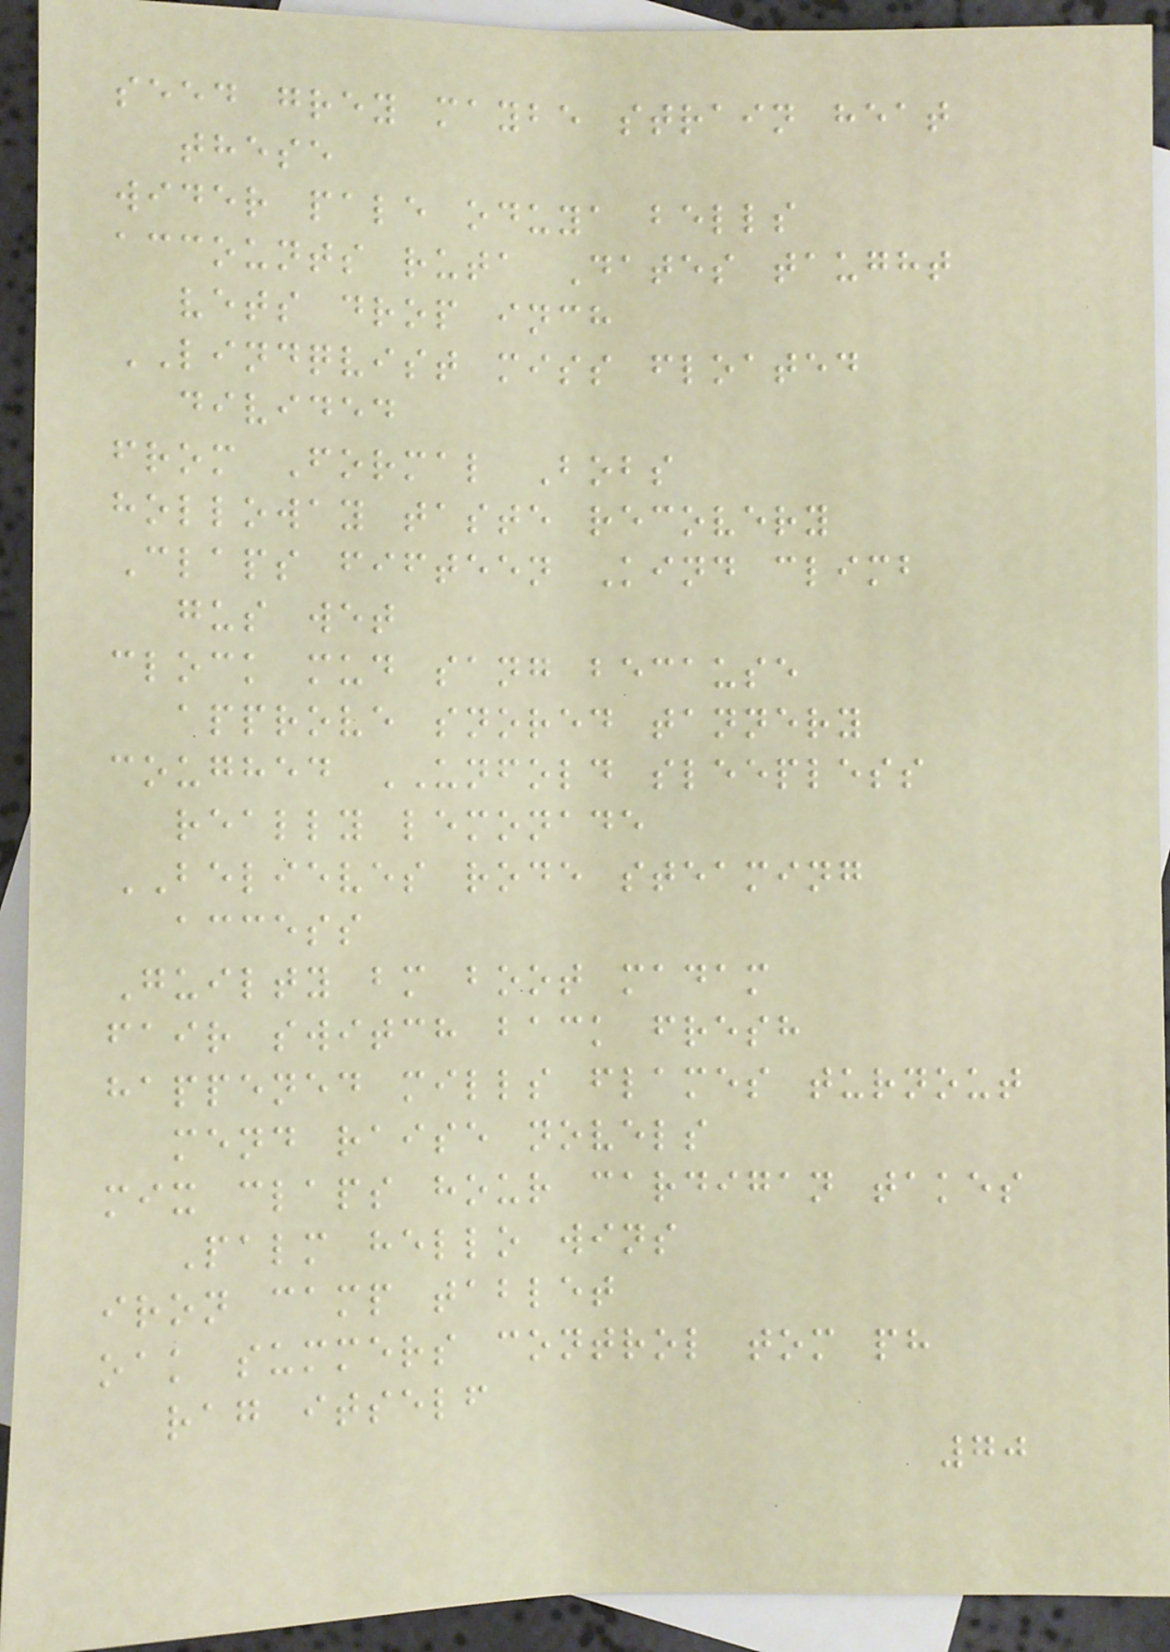seed grey maybe strain heat
these
wider pale oduya bells
accounts ruta Dates taught
vets drop inch
LINDQVIST miss floated
divided
from Formal Bobs
holloway taste recovery
Claps fifteen Kind climb
gus wet
clock mud sang because
approve snored tannery
coughed UNFOLD sleepless
really lemonade
BELIEVES rode steaming
access
Guilty bm boot madam
fair switch back fresh
happened mills flames turnout
mend raise novels
mix claps hour cardigan takes
Palm hello wins
iron camp tablet
oak summers control tom ph
rag itself
70
